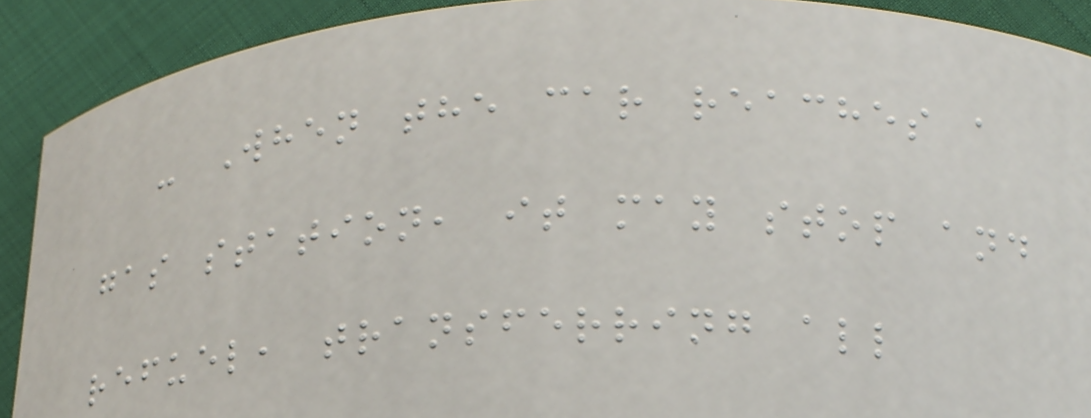- When the car reaches a
gas station, it may stop and
refuel, transferring all
